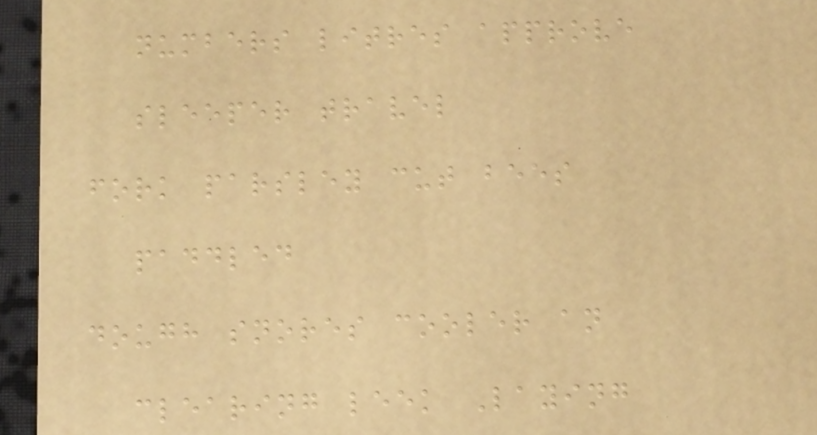numbers litres approve
sleeper travel
fork parsley cut bees
paddled
dough snores cooler an
clearing leek Laying
